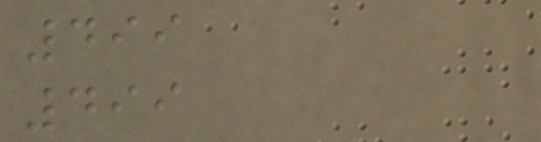499
499
